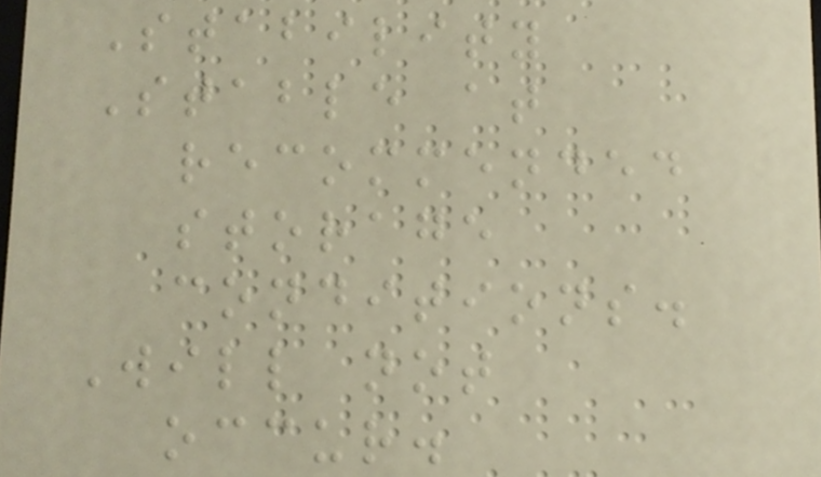Stability
Stable at
recommended
storage
conditions.
Will not
occur.
